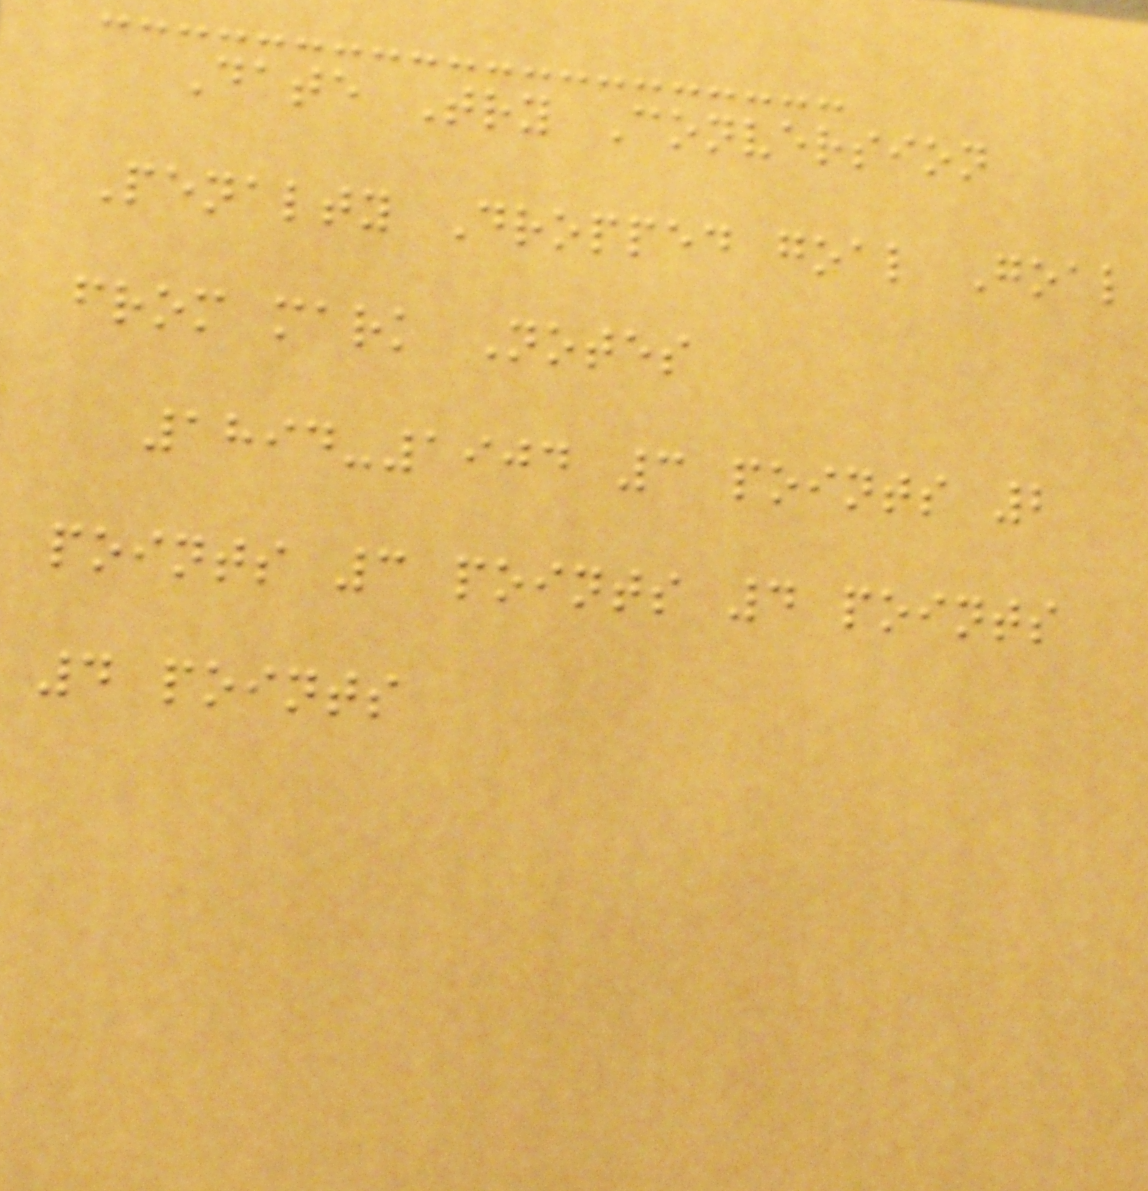Date Try Conversion
Penalty Dropped goal Goal
from mark Notes
1894-1904 3 points 2
points 3 points 4 points
4 points
